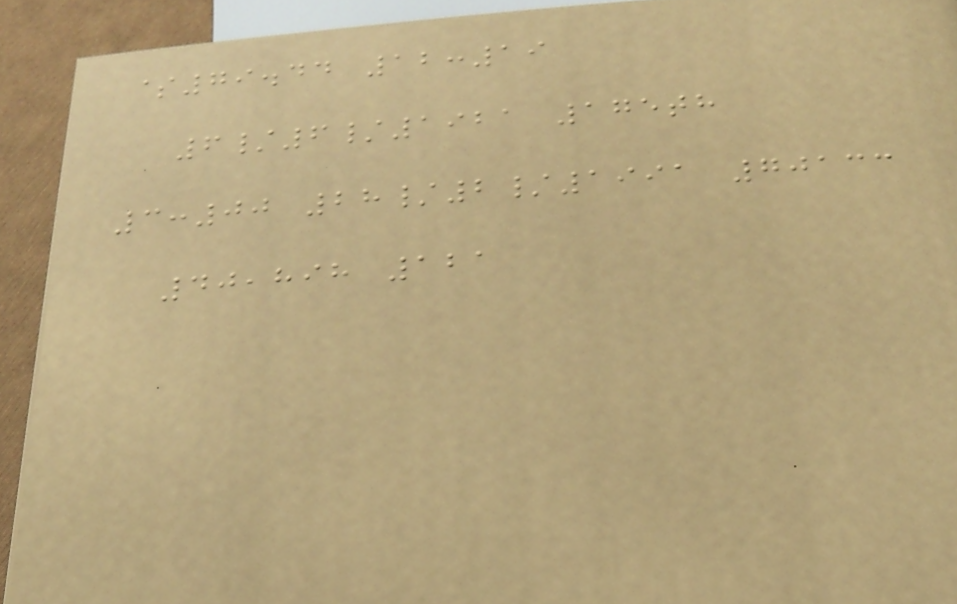$79.44 12:19
6/6/1921 175th
3:00 28/2/1991 70133
40,898 121
